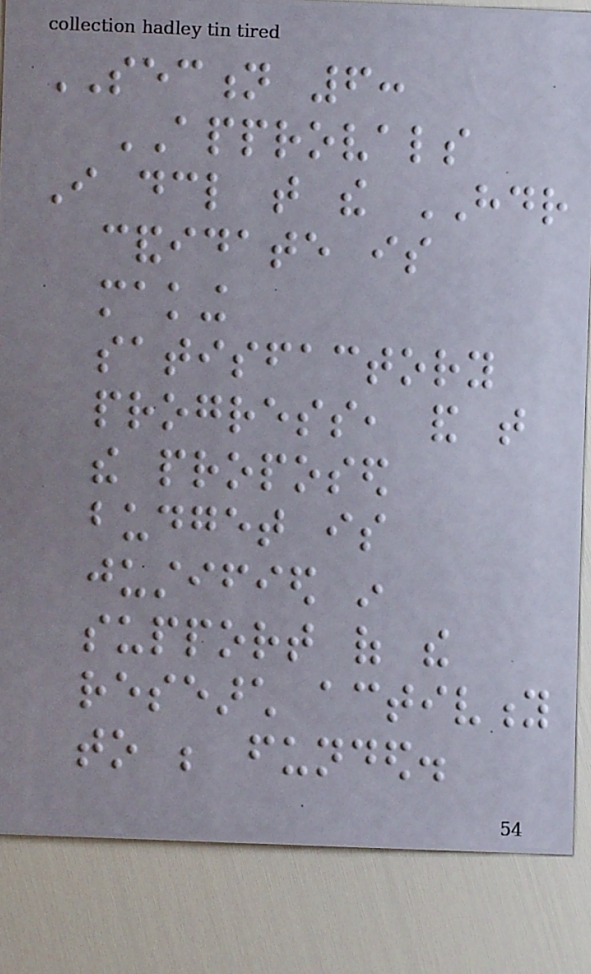SECTION 6:
APPROVALS
I declare that the HDR
candidate is
making
satisfactory
progress, and that
the proposed
budget is
justified in
support of the
research activity
to be funded.
